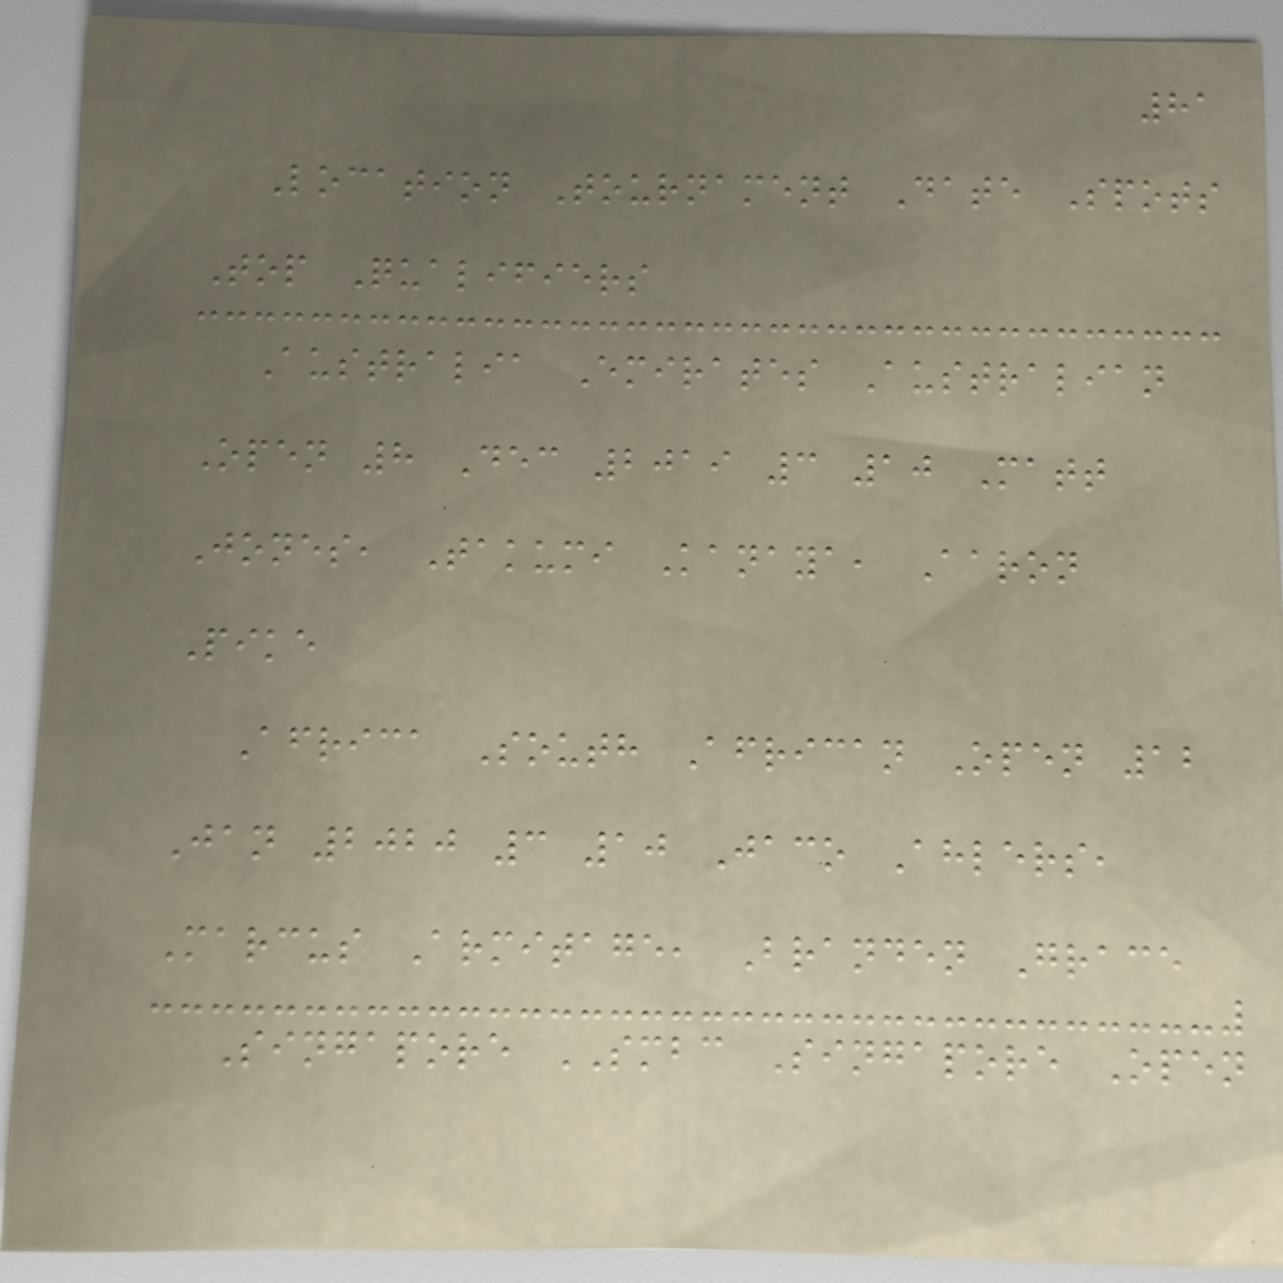81
Location Tournament Date Spots
Top Qualifiers
Australia Emirates Australian
Open 8 Dec 2019 3 10 Matt
Jones, Takumi Kanaya, Aaron
Pike
Africa South African Open 12
Jan 2020 3 10 Jaco Ahlers,
Marcus Armitage, Branden Grace
Singapore SMBC Singapore Open
